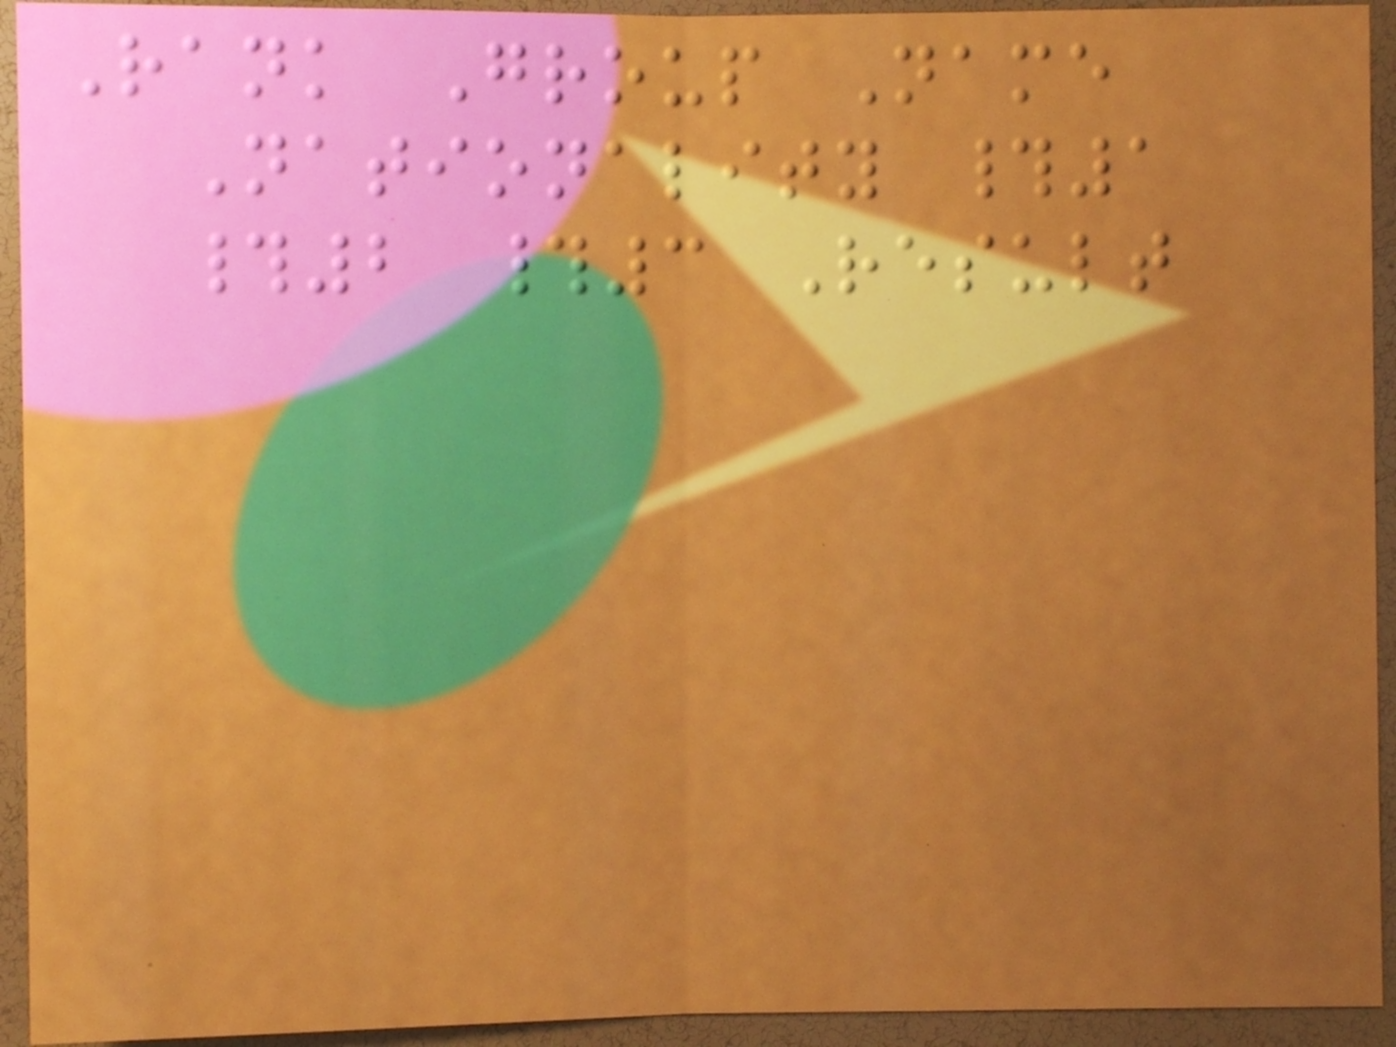Rank Group Name
Nationality #1
#2 #3 Result
